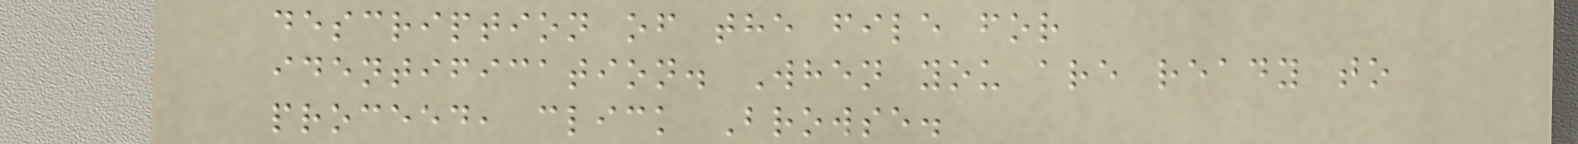description of the file for
identification. When you are ready to
proceed, click Browse.
